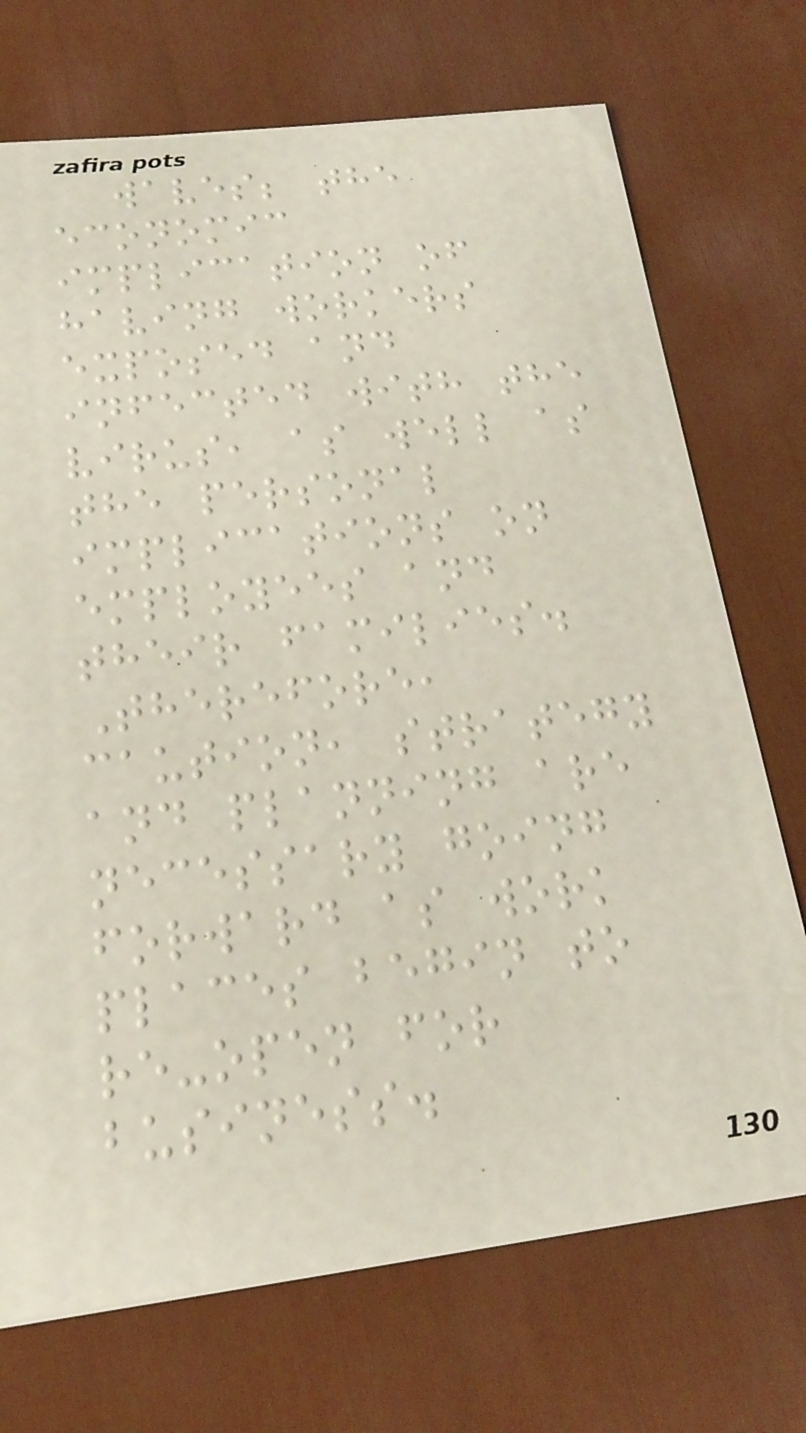waves; the
economic
implication of
having workers
exposed and
infected with the
virus, as well as
the personal
implications on
employees and
their families.
Therefore,
caution, strategy
and planning are
necessary going
forward as work
places begin to
re-open for
business.
